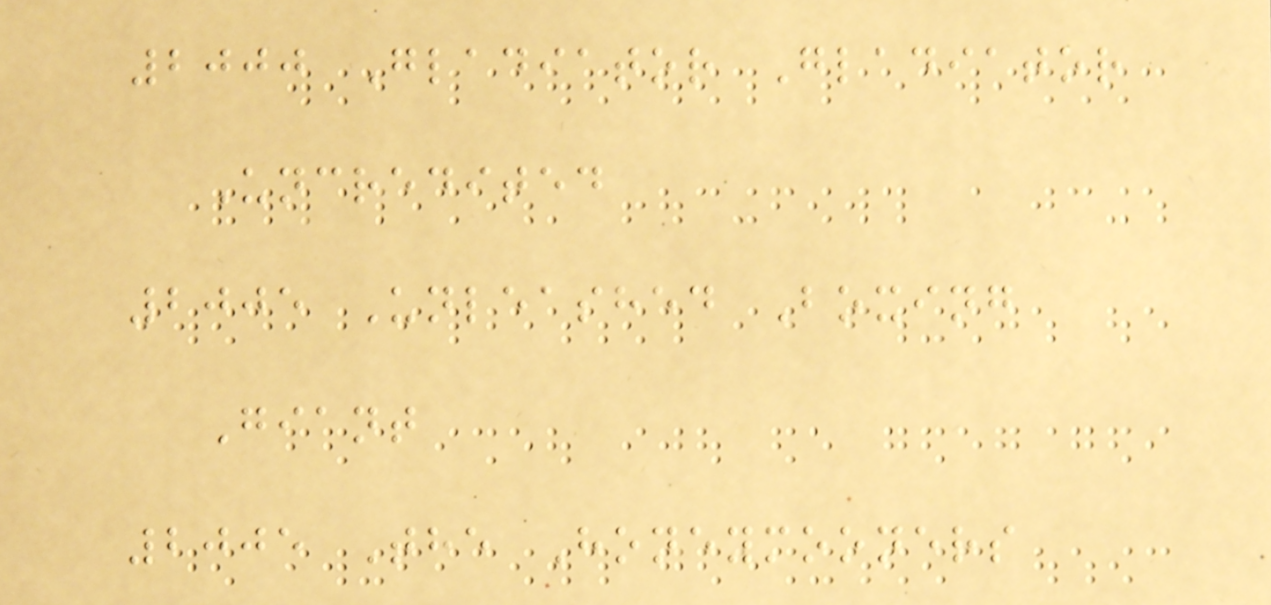2000 Gladiator Gladiator
Uncredited
2005 Unleashed Boxing
Giant
2005 The Honeymooners
